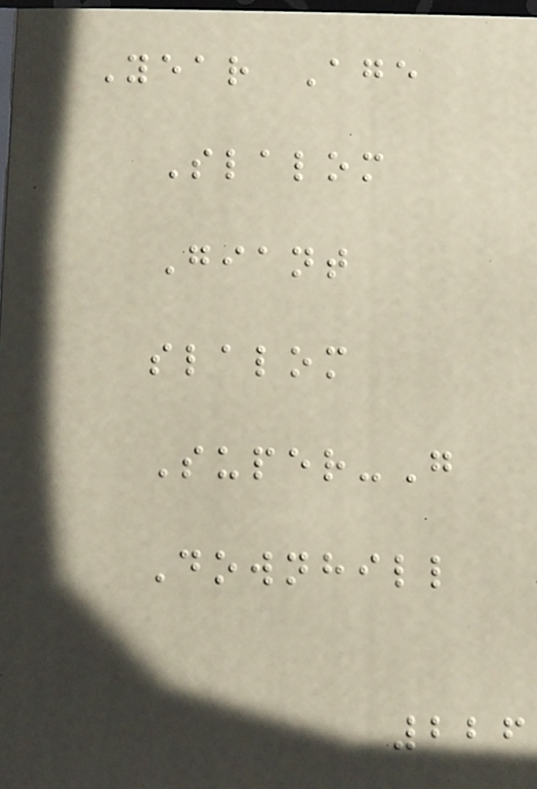Year Age
Slalom
Giant
slalom
Super-G
Downhill
226
